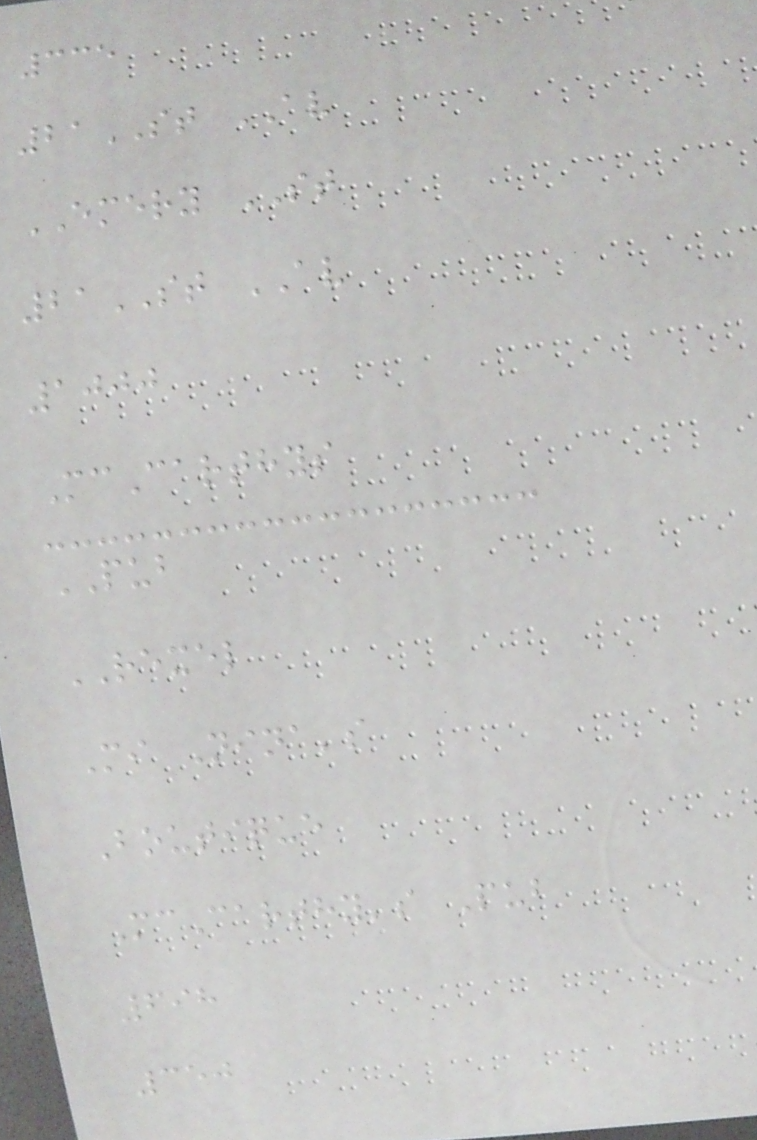335
21ST AV
EMERY ST
21ST AV
1000
McCarthys
PUB
REXEL
Mi Nina's
Boutique
McCarthy's Pub
698
350
